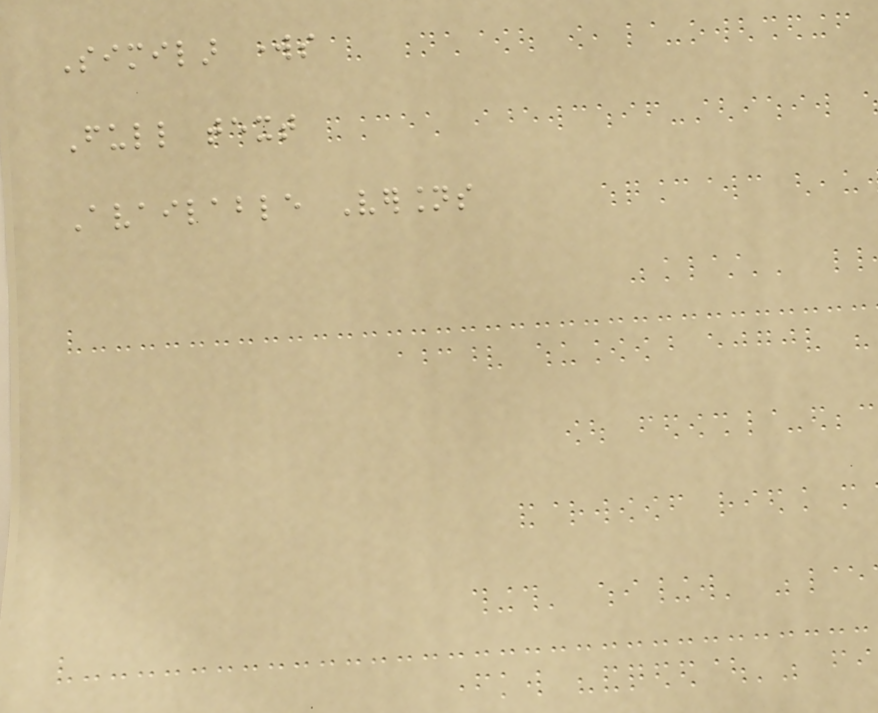Similar works
Full text
Available Versions
